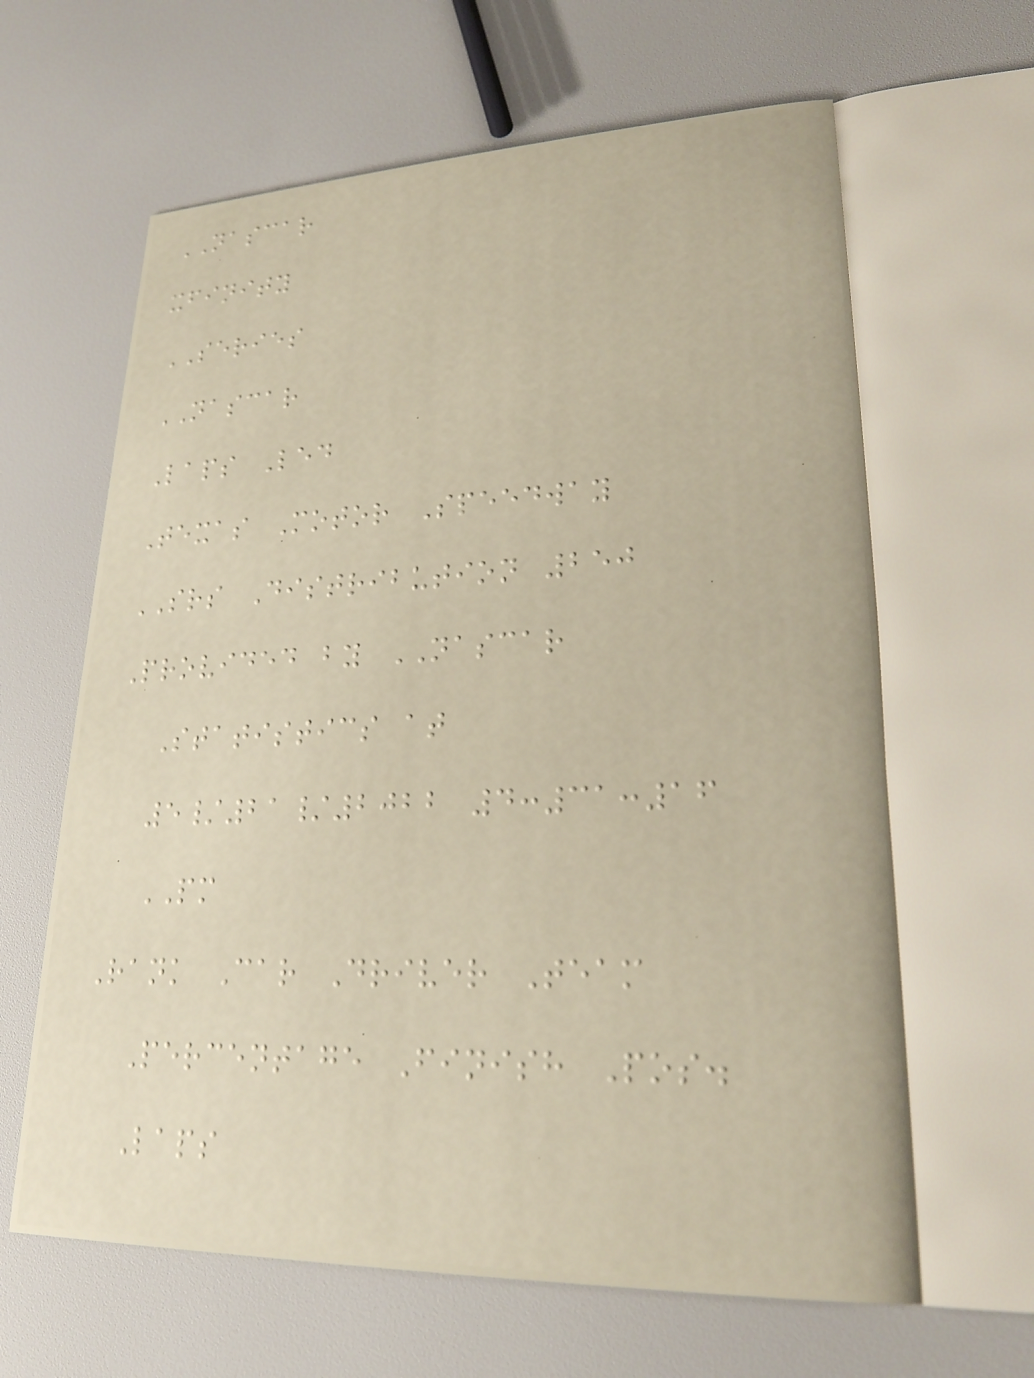NASCAR
xfinity
SERIES
NASCAR
Laps Led
Texas Motor Speedway
SRS Distribution 250
Provided by NASCAR
Statistics at
5/21/2022 4:31:16
PM
Rank Car Driver Team
Percentage Finish Pos.
Laps
